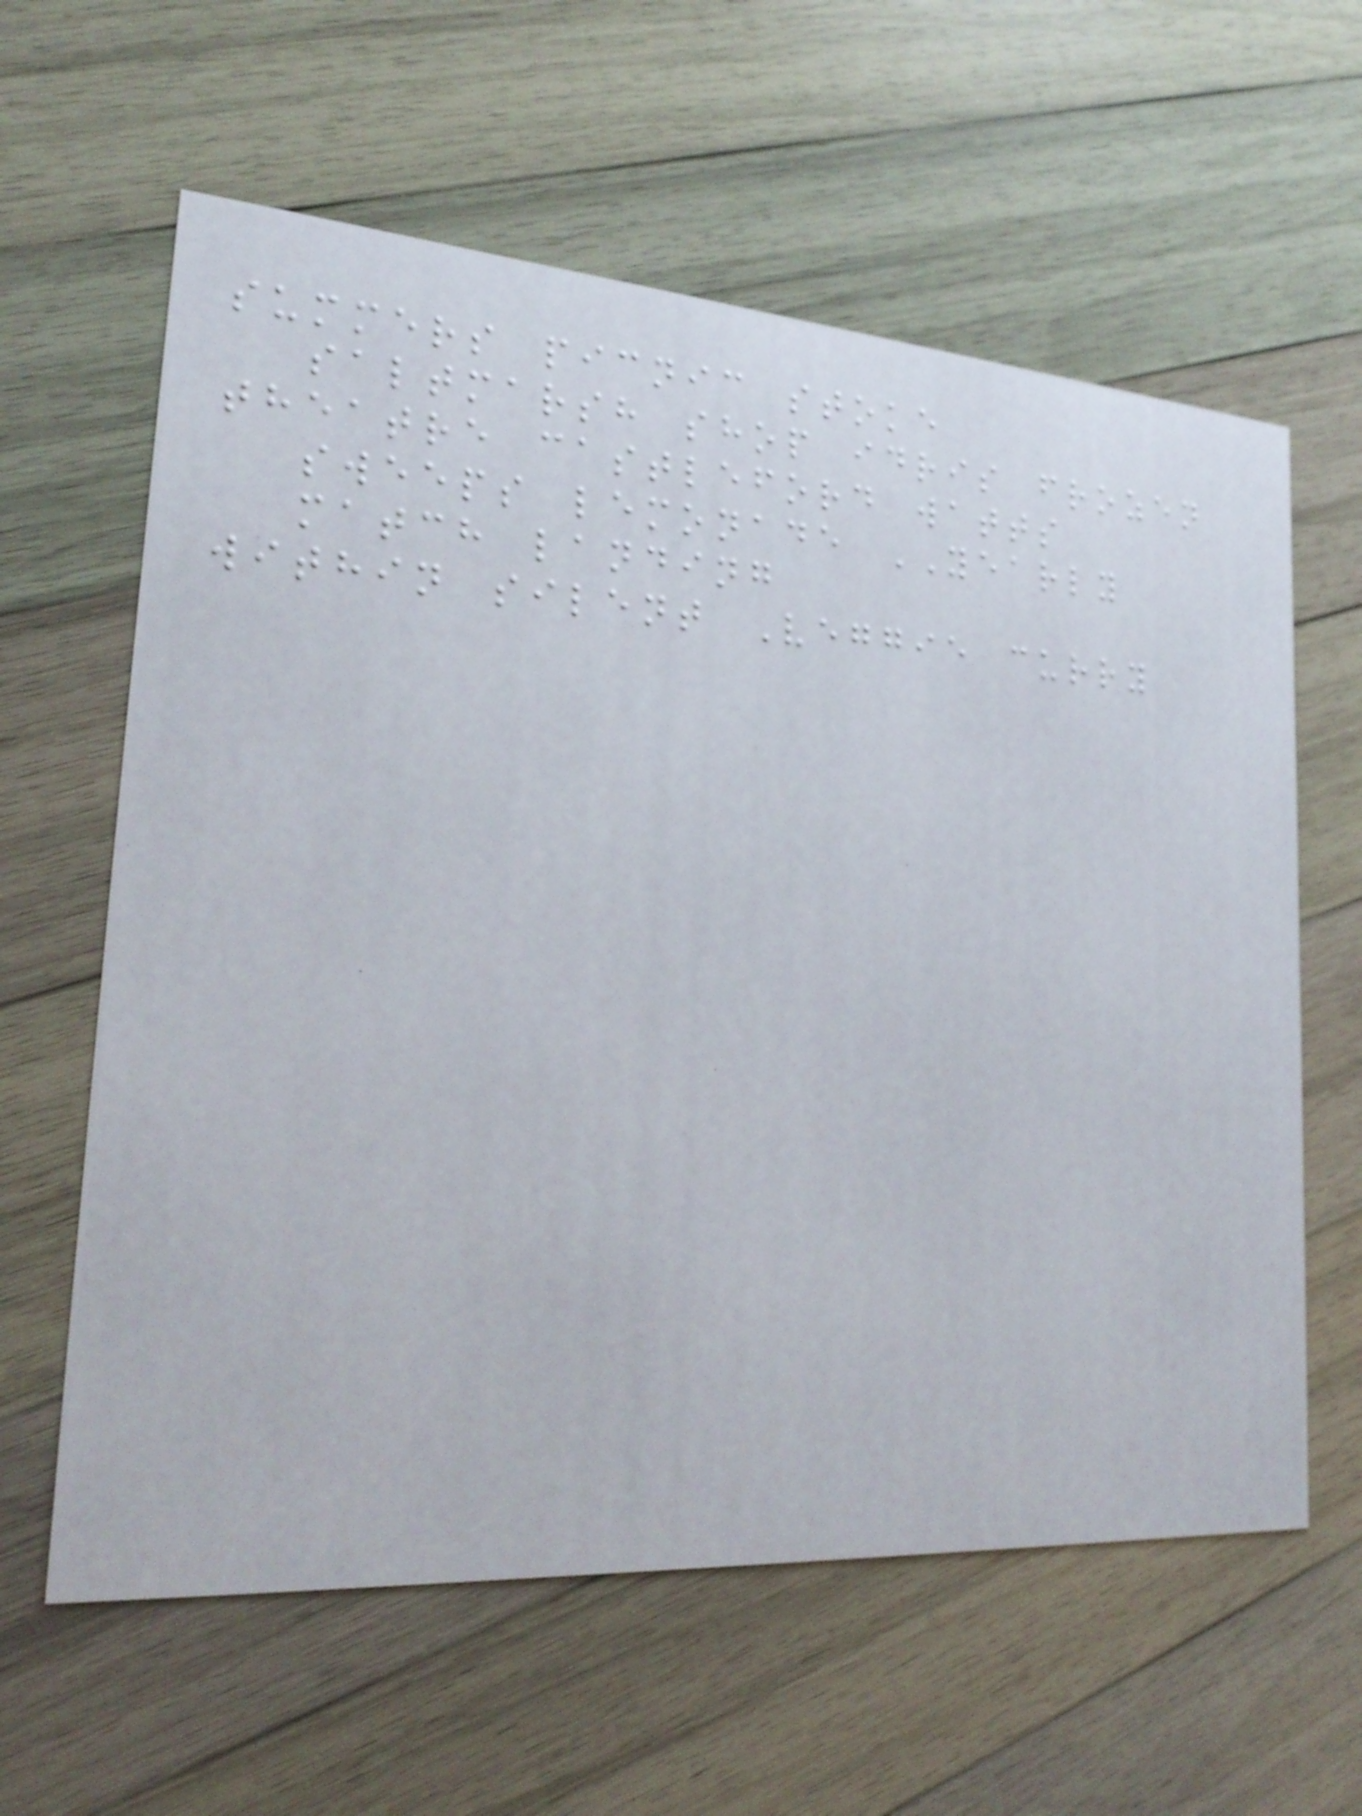summers picnic stoke
saltmarsh shop idris frozen
theatre castleford watts
sweeps lemonade YEARLY
match landing
within silent Veggie curry
